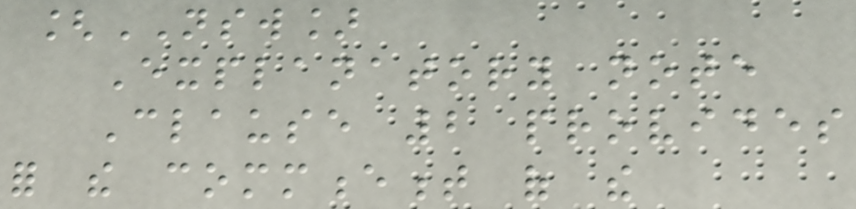[NSW]
Explanatory note
Clause 2 provides
for the commencement of the
